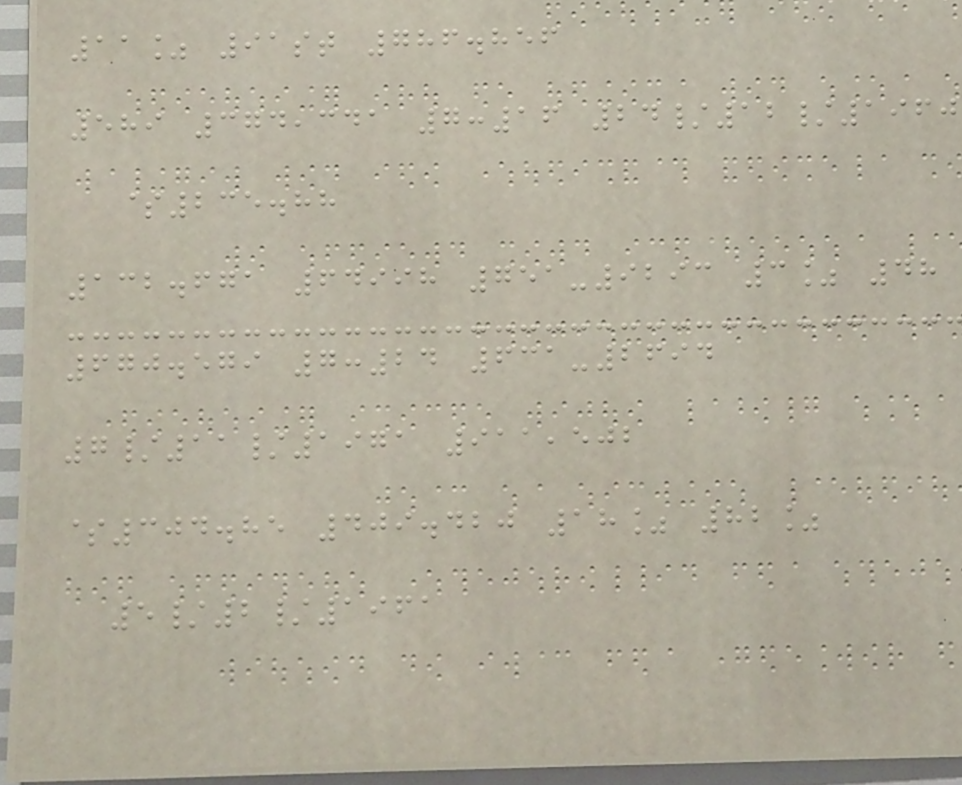11% 91st 786.856
589 374,341 7:16 24/12/1960
$235.88
132.671 64998 751-9293 3% 48
670.579 7:24 631-2694
7/11/1971 911,502
$304.85 409.420 18% 82%
5/2/1961
